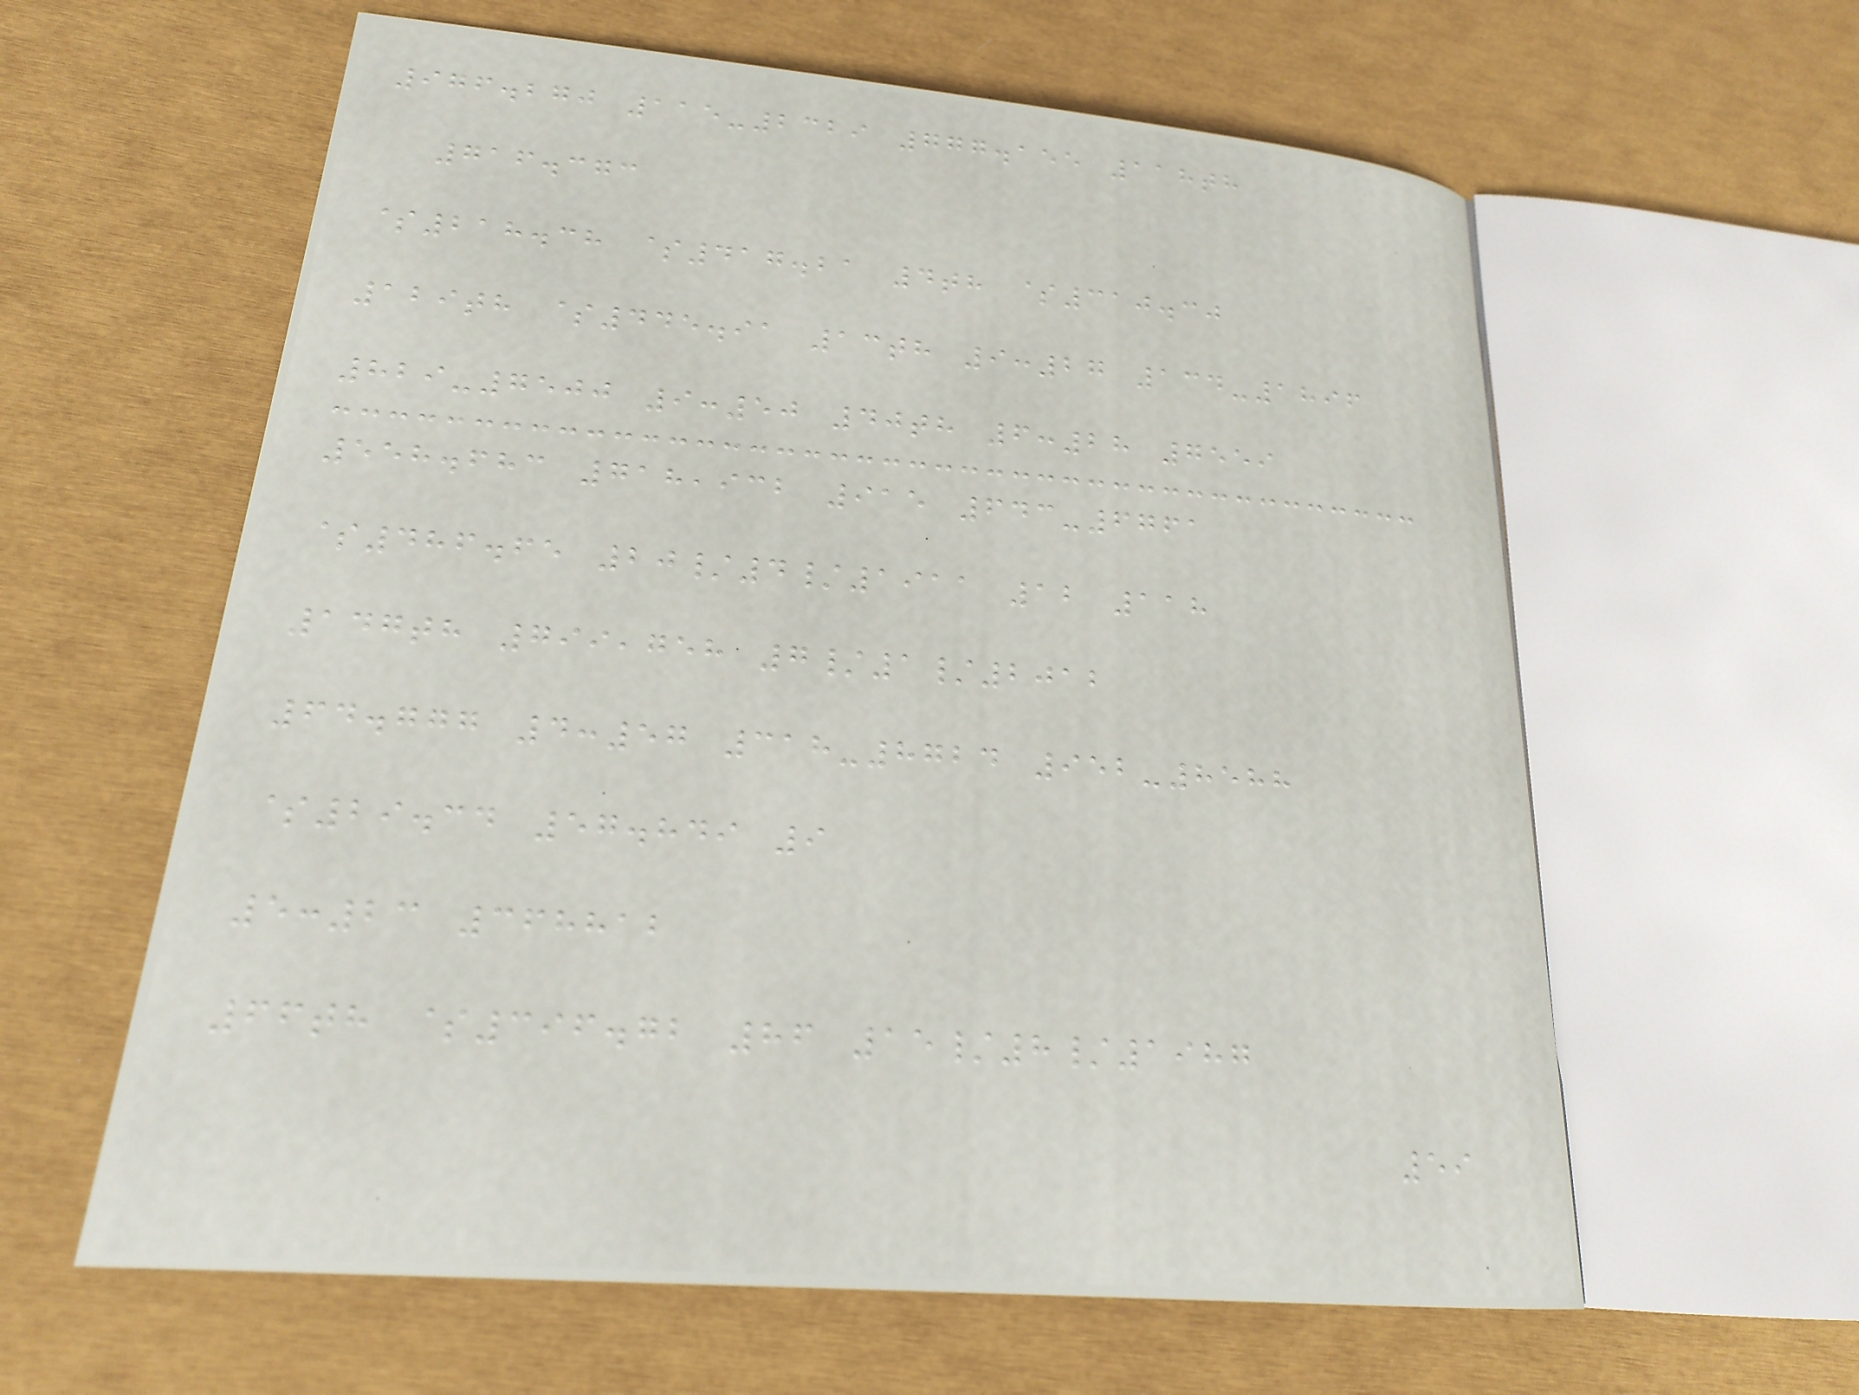976.270 115-2329 777.155 118th
716.373
$218.38 $417.21 4th $310.30
129th $445.91 13th 9:27 134-1896
829-7500 9:50 40th 6:28 7559
558.683 718,932 915 643-6761
$486.65 20/4/1911 12 118
147th 799,758 7/1/2012
64.777 4:57 318-8724 952-8588
$29.34 57.849 9
5:23 368812
66th $396.72 86 15/8/1987
59
